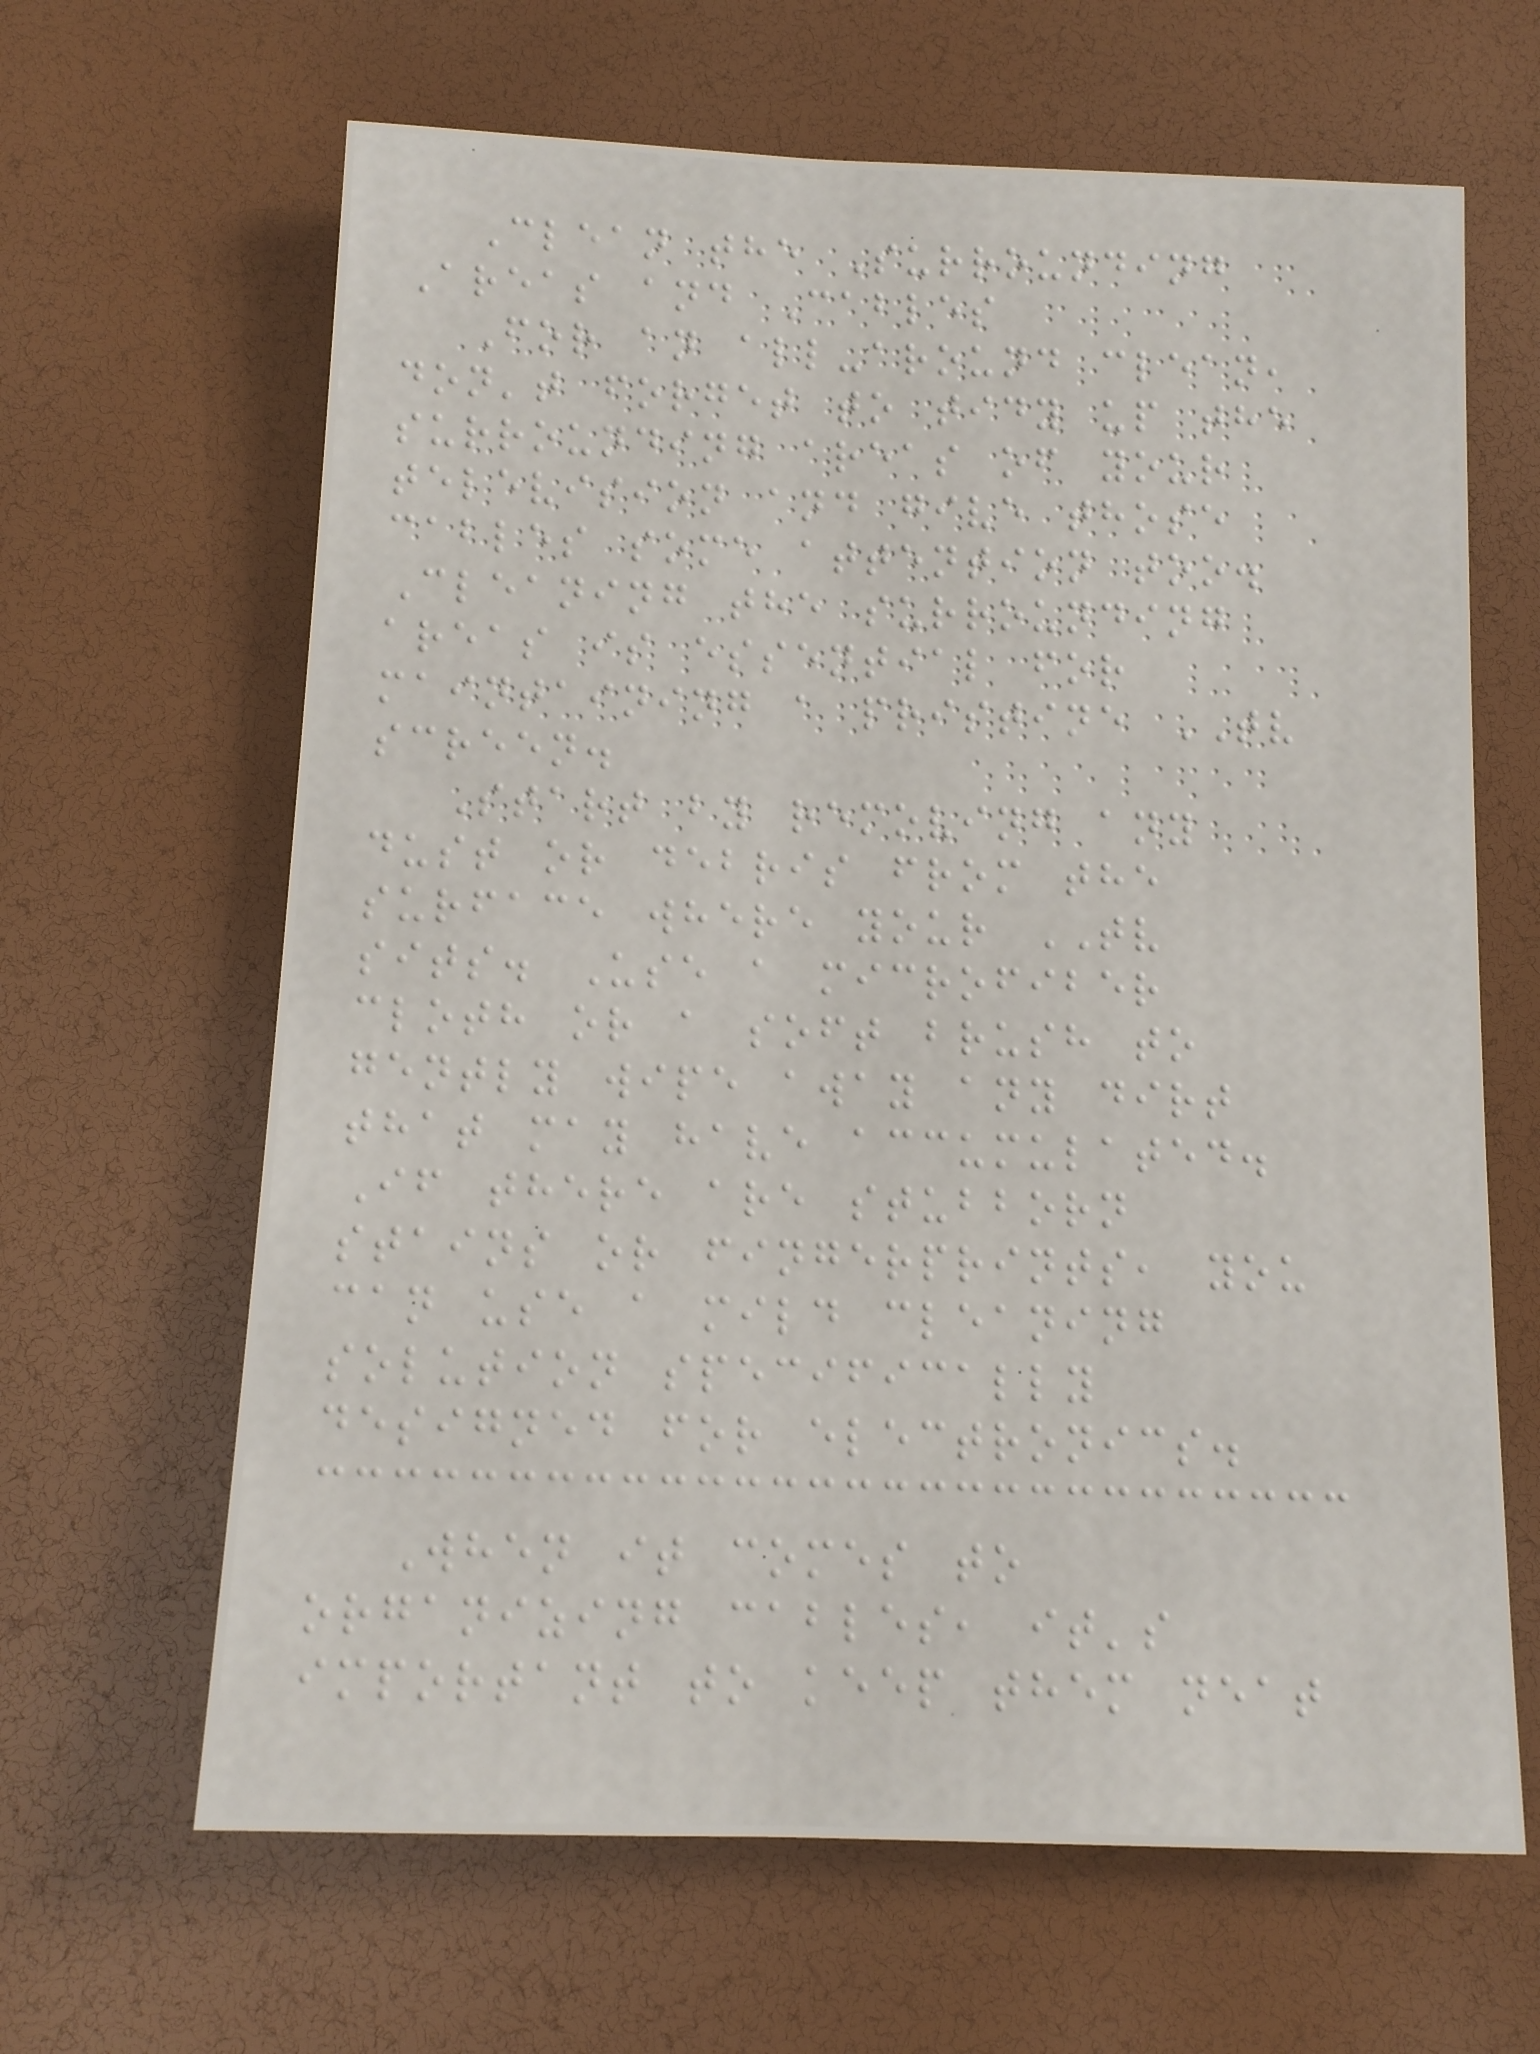Clean the Surrounding
Areas and Cables
For an all-around clean,
don't forget to tidy up the
surrounding areas of your
television and give those
cables some attention too.
Cleaning the surrounding
areas is essential for
maintaining a pristine TV
screen.
Start by removing any
dust or debris from the
surface where your TV
sits. Use a microfiber
cloth or a soft brush to
gently wipe away any dirt
that may have accumulated.
If there are stubborn
stains or fingerprints, you
can use a mild cleaning
solution specifically
designed for electronics.
When it comes to
organizing cables, it's
important to keep them neat
